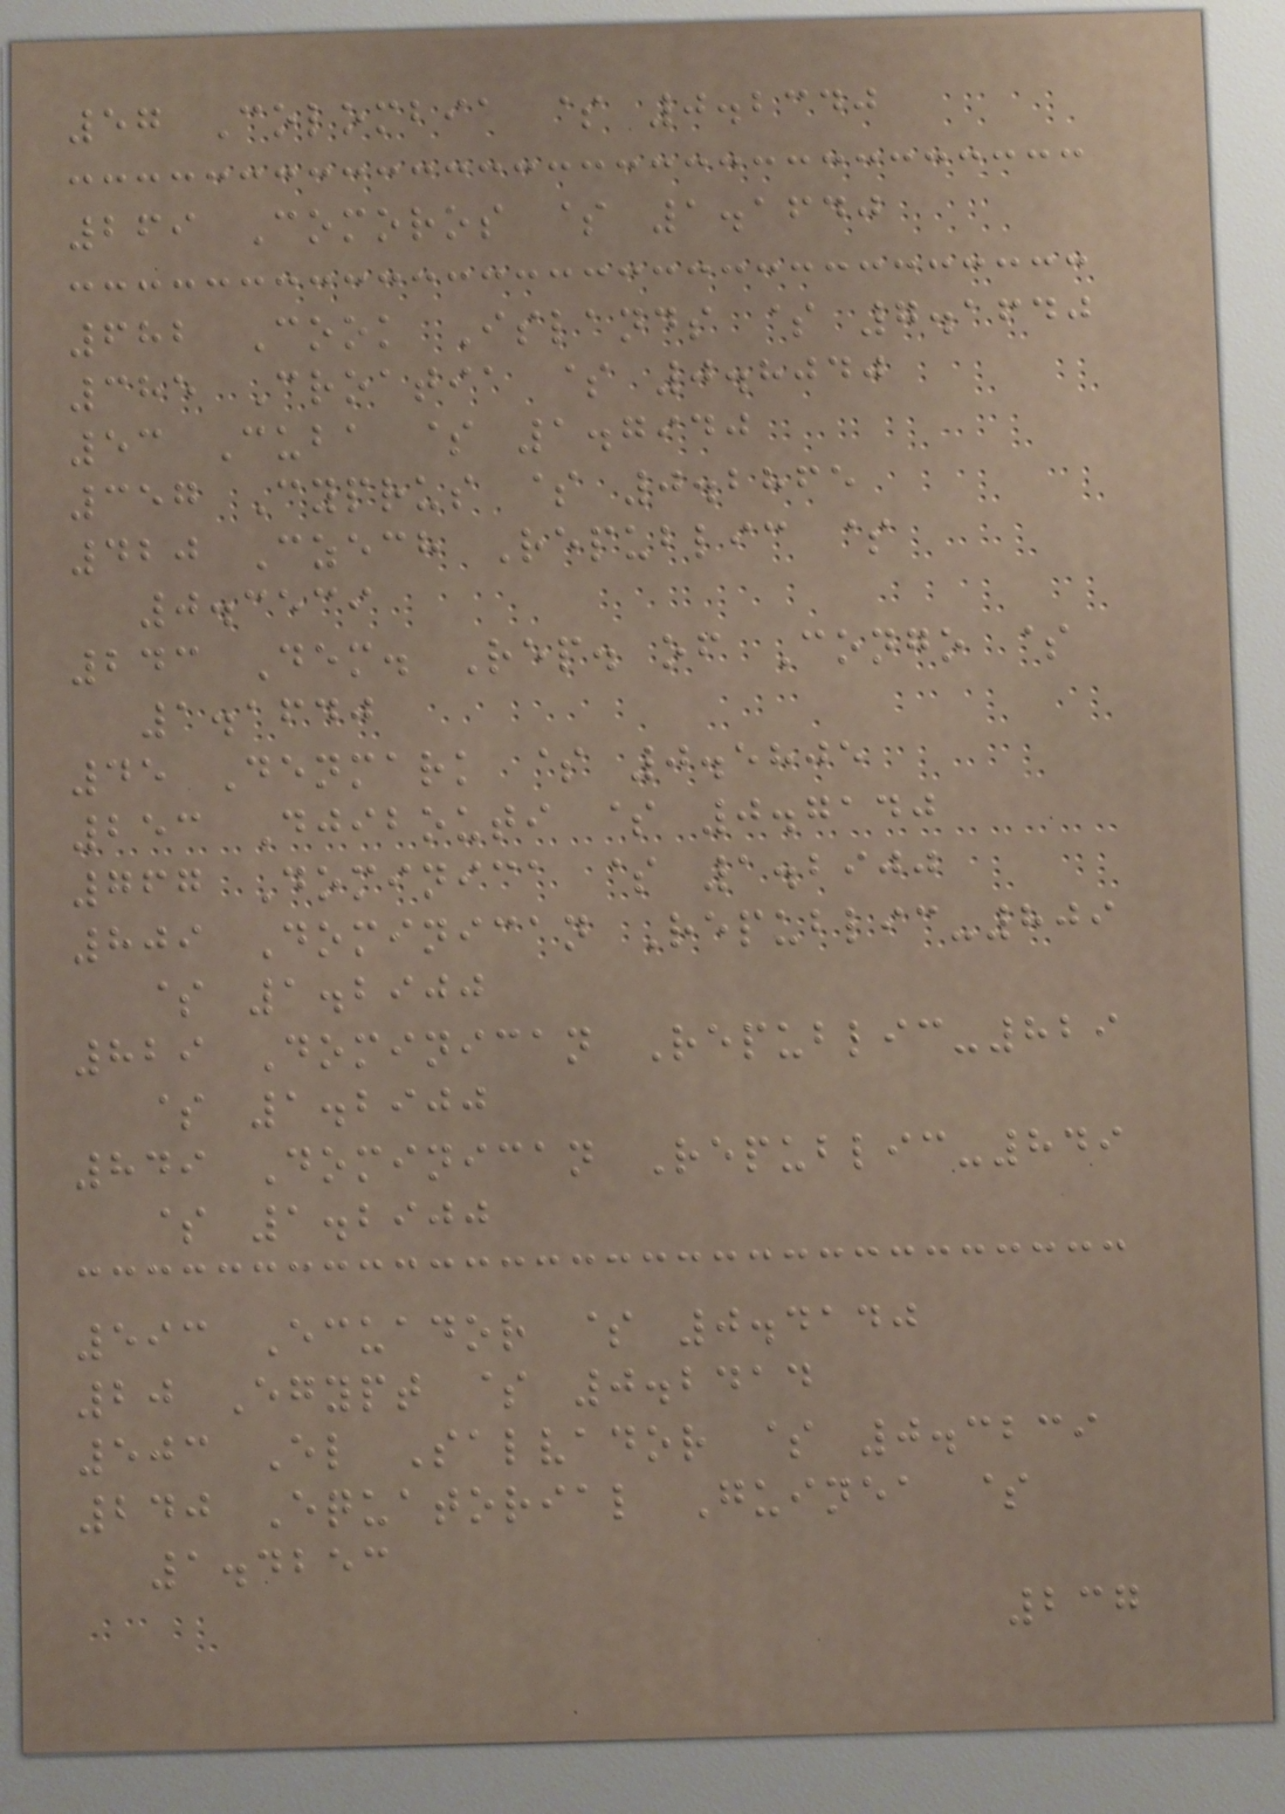57 Colombia $ 0.2340
269 Comoros $ 1.1640
682 Cook Islands $ 7.1640
385 Croatia $ 0.8040
53 Cuba $ 1.7940
357 Cyprus $ 0.2865
420 Czech Republic $
0.3539
243 Dem. Rep. of Congo $
1.1640
45 Denmark $ 0.5805
253 Djibouti $ 0.7140
767 Dominica $ 1.2900
809 Dominican Republic-809
$ 1.2900
829 Dominican Republic-829
$ 1.2900
849 Dominican Republic-849
$ 1.2900
593 Ecuador $ 0.4140
20 Egypt $ 0.2414
503 El Salvador $ 0.3239
240 Equatorial Guinea $
1.4253
237
